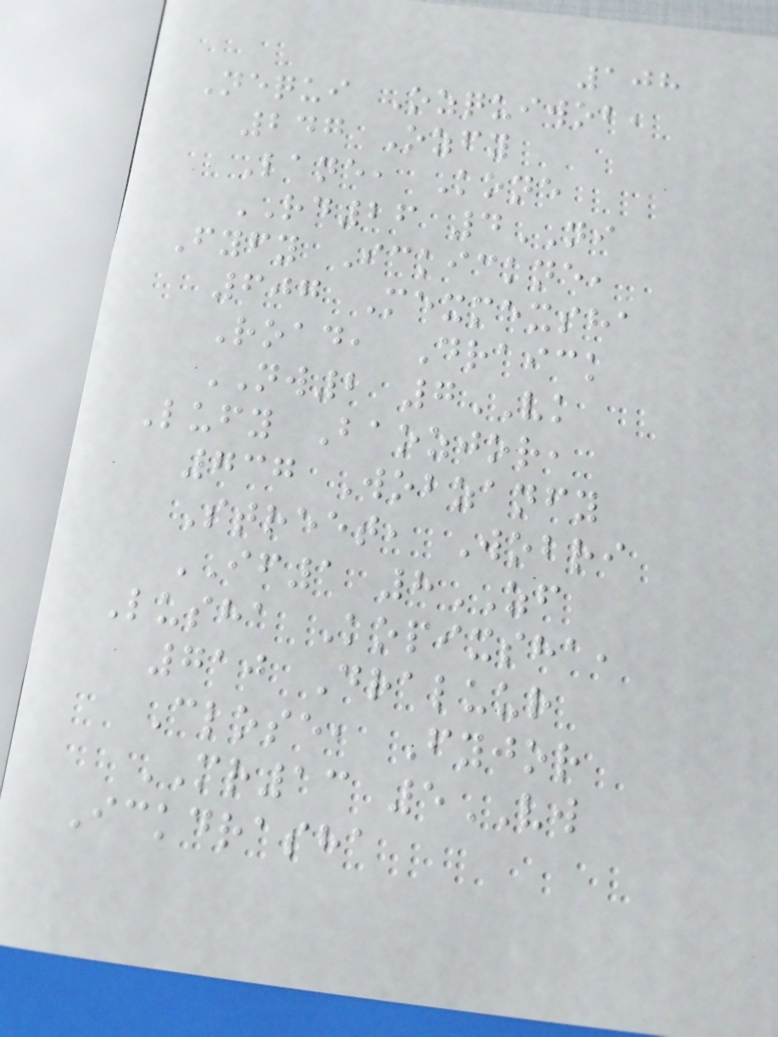108
Nequi Ozquiwob,
247 Ozfy
Lane, Kone
RD26 4NI
Fyfy Ickickne,
607 Mexmexsha
Road, Draick
NW2 7VK
Lufy Baozjor,
737 Wobzanfy
Street, Wobri
IF1 8ZF
Lusha Kopixsha,
710 Draluur
Close, Fyjor
MR13 5VW
Ickdrasha
